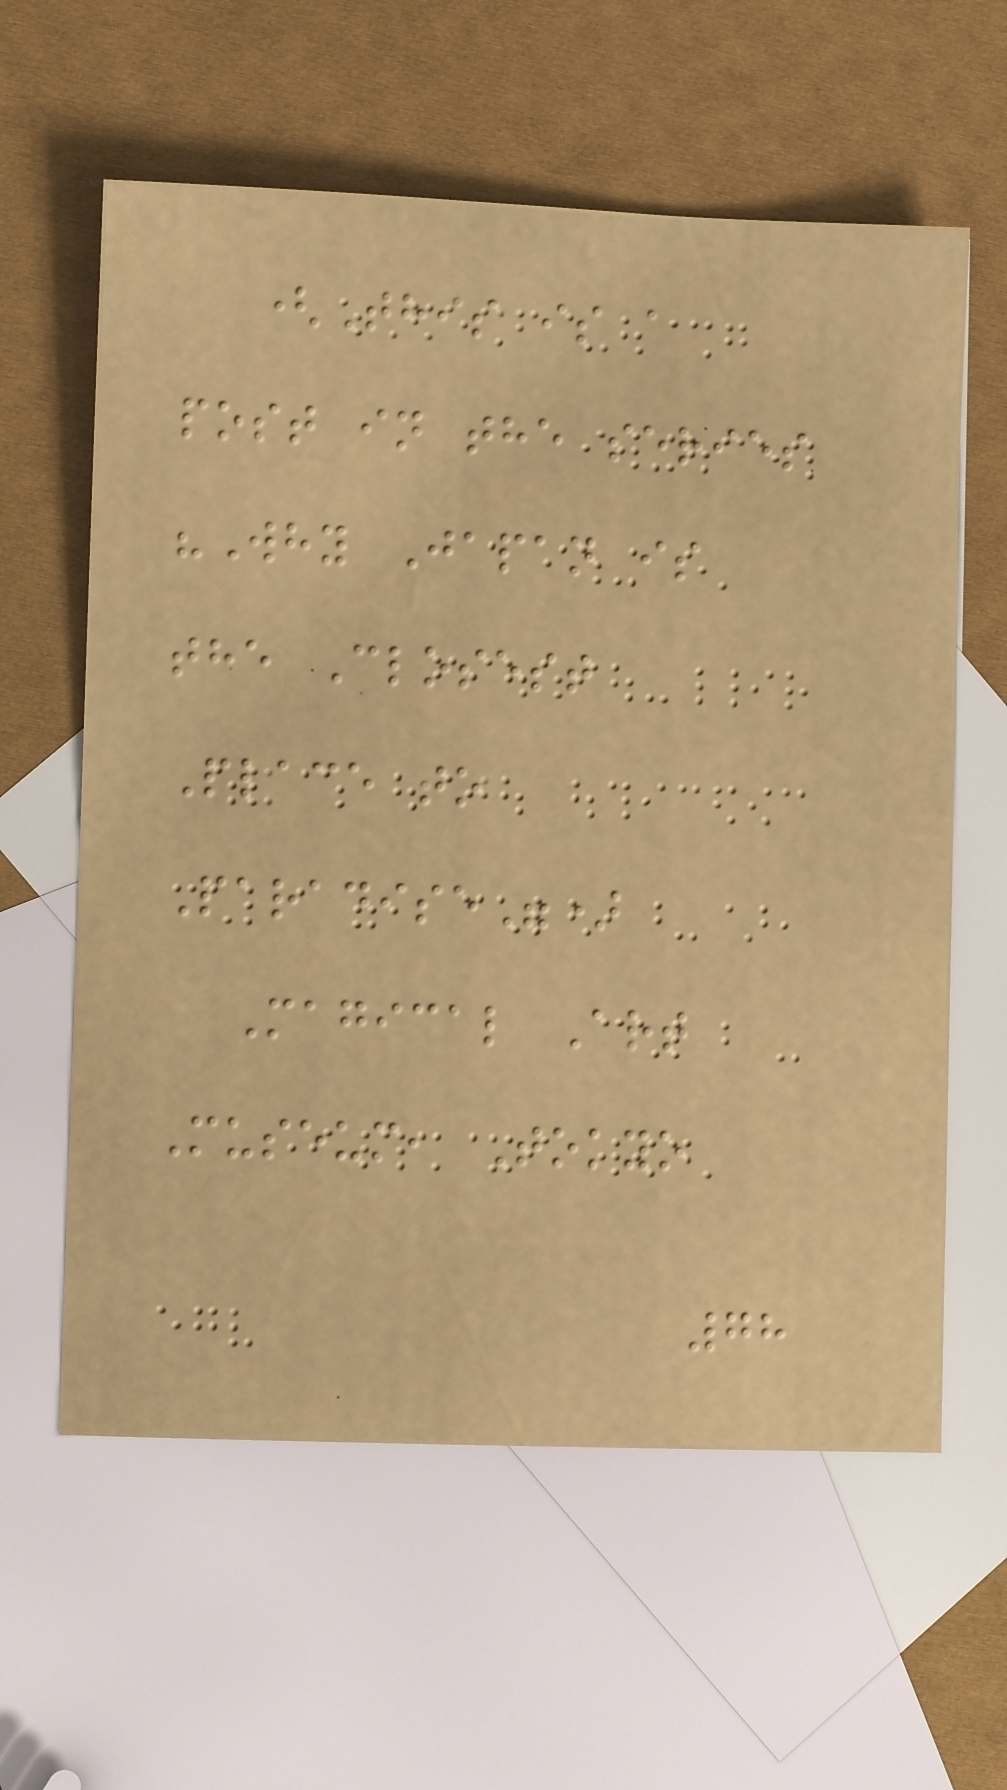(This is a
post in the series
"Why Japan is
the Closest
Place to
Paradise")
Magical Art
Museum, Tokyo
78
